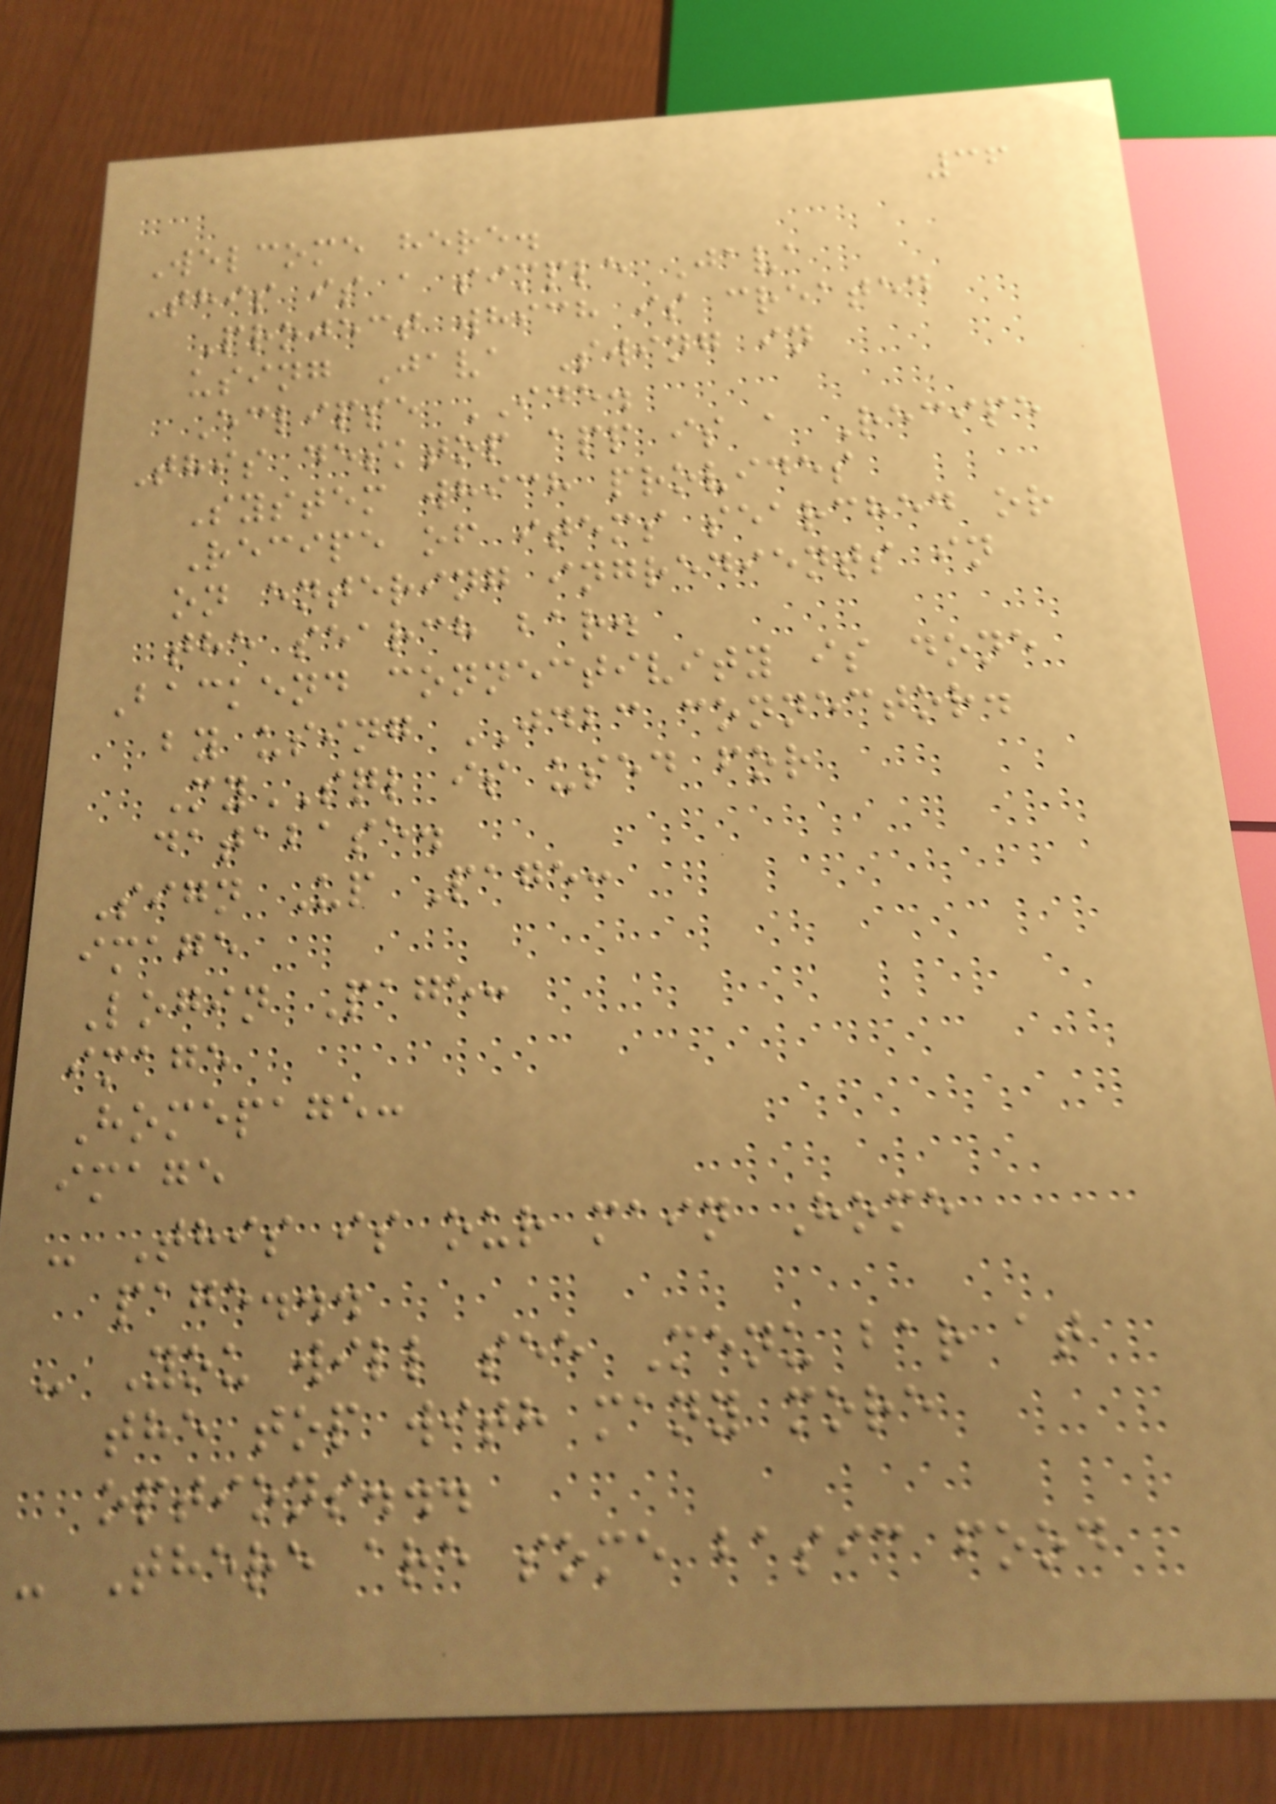36
Welcome here.
This is a simple Java
Project which is created
using Java Swing in
Eclipse IDE.
This desktop app is a Recipe
System which provides
Recipe of items searched or
on entering ingredients in
the search bar.
Backend connectivity is done
by using JDBC connector.
MySQL is used for
database.
Sign Up Page:
image
Login Page:
image
Homepage:
image
- This is our main Home
page...
- You will see Menu bar at
the top with many more
options...
- There are some basic food
